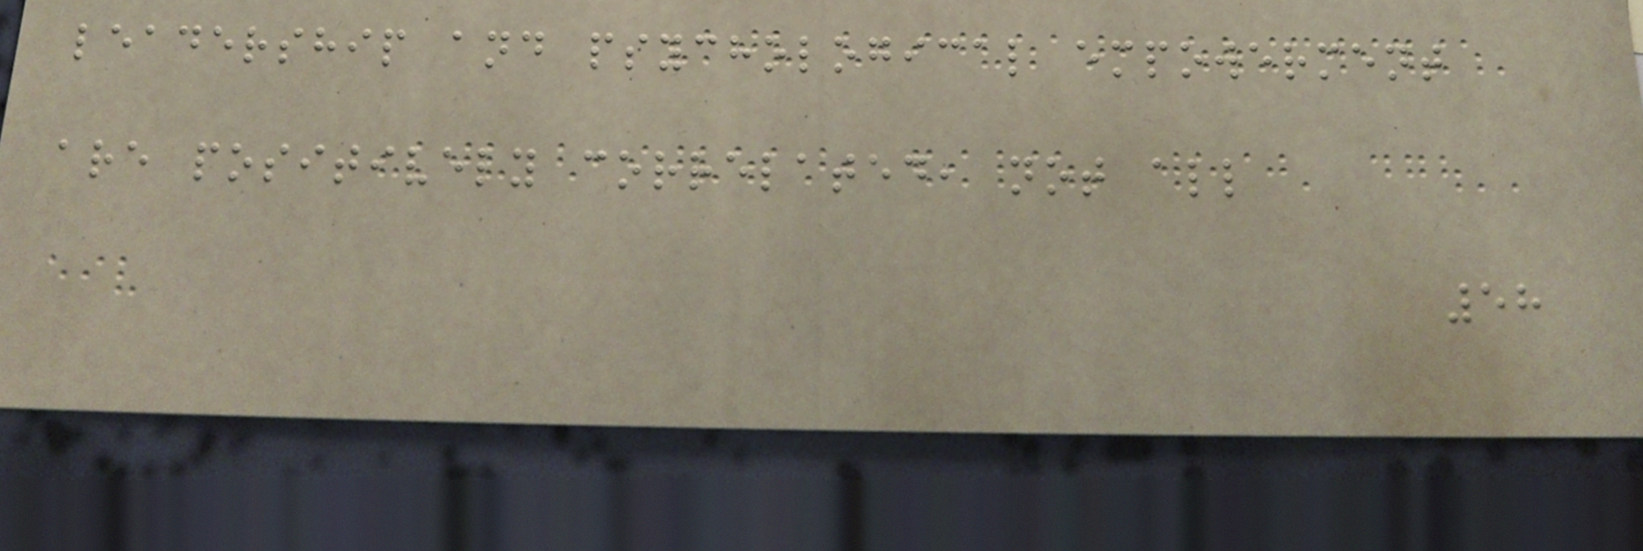leadership and psychological empowerment
are positively correlated, not all
58
